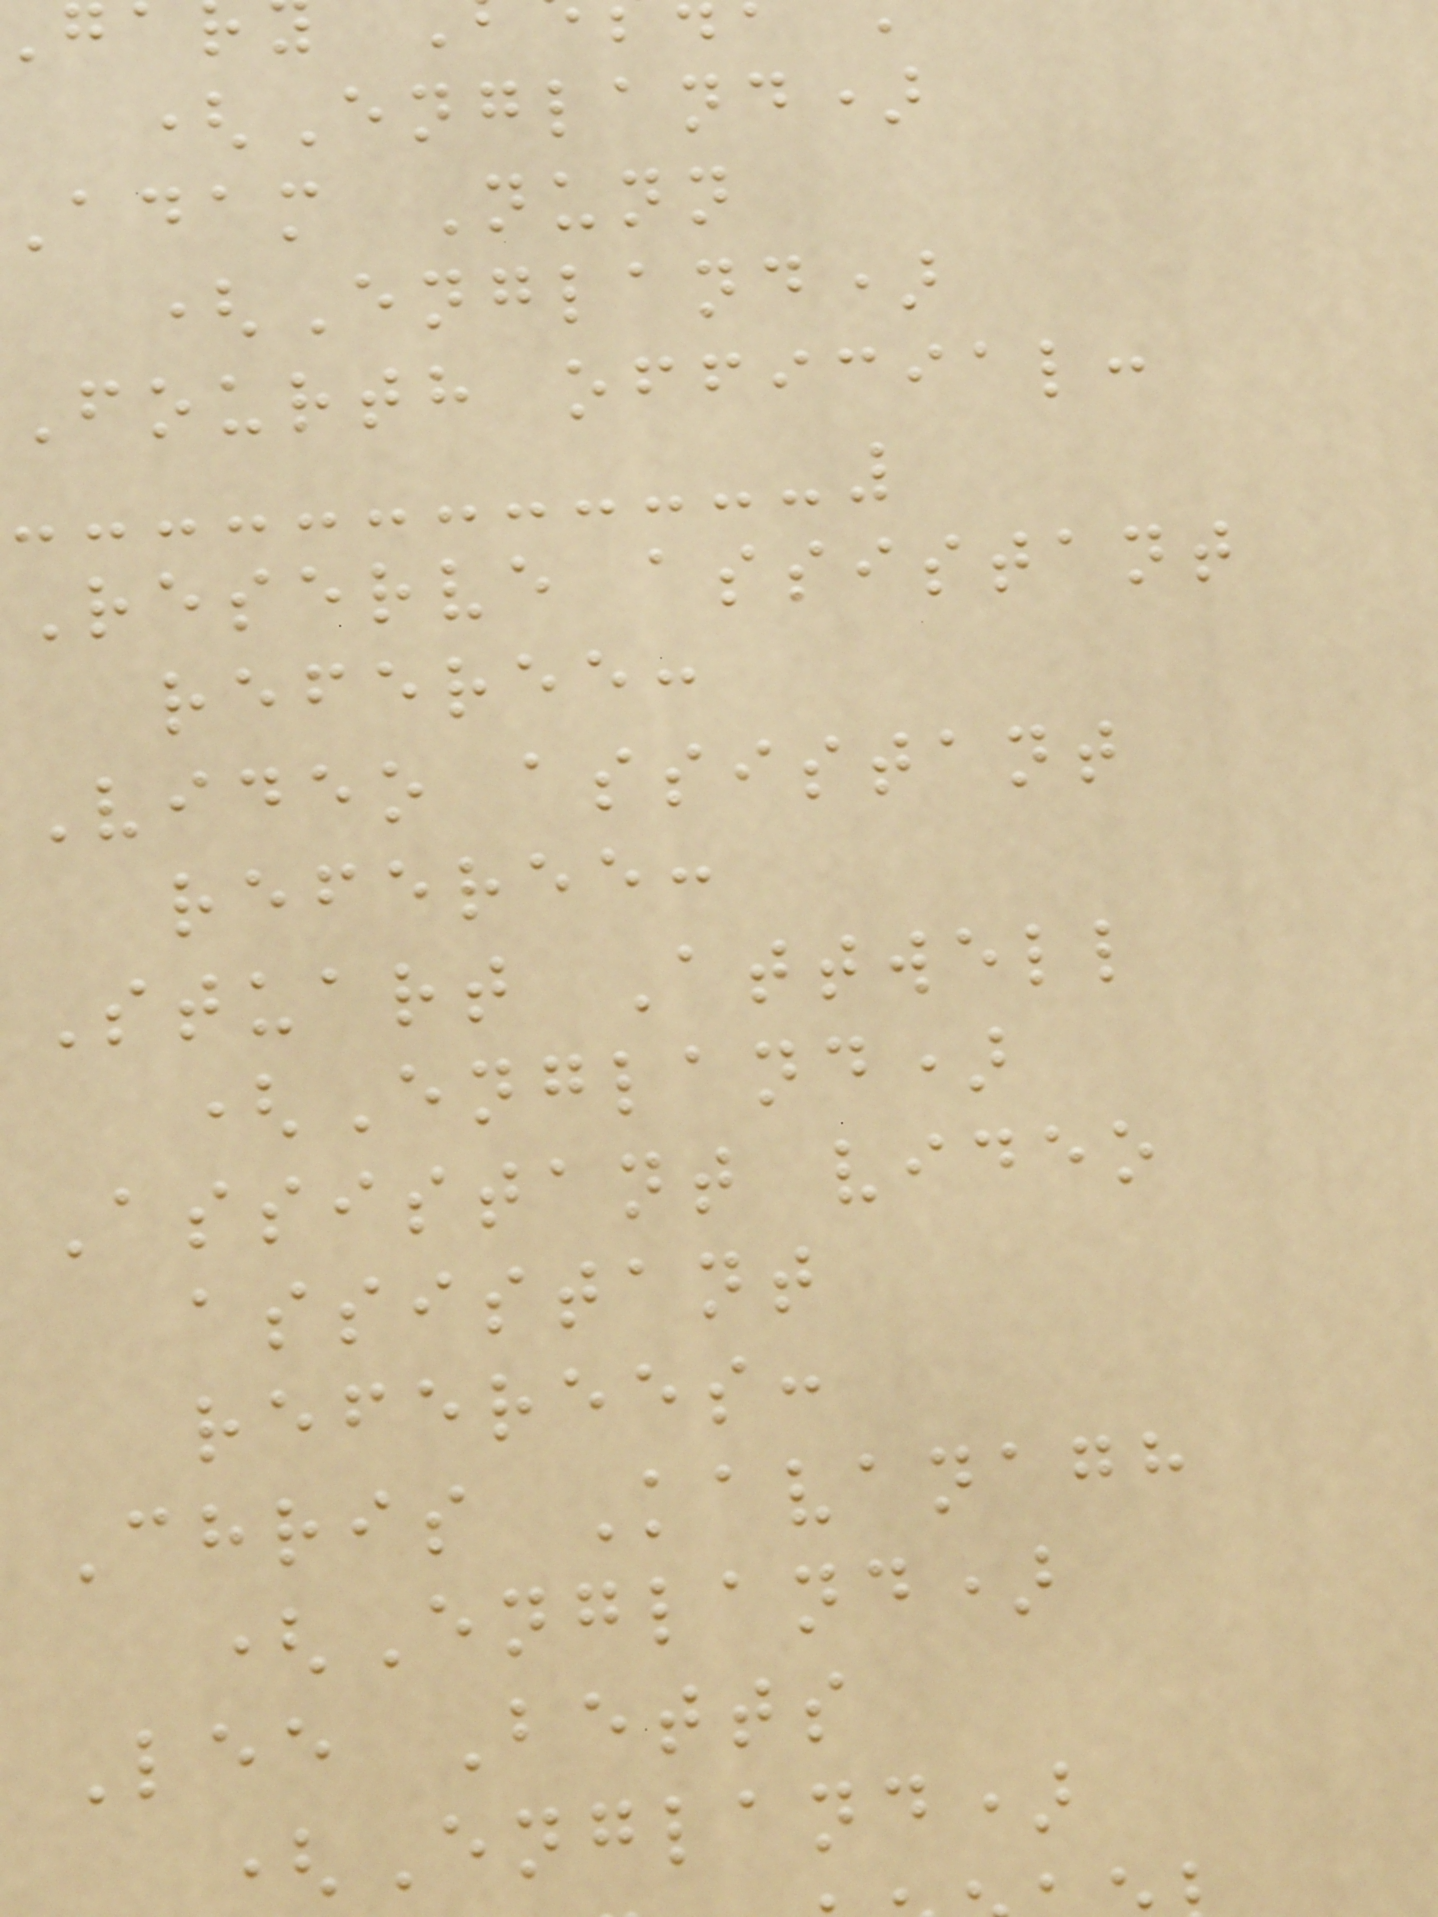(England)
adam Nunn
(England)
Fourth official:
Reserve assistant
referee:
Video assistant
referee:
Stuart Attwell
(England)
Assistant video
assistant
referees:
Chris Kavanagh
(England)
Lee Betts
(England)
